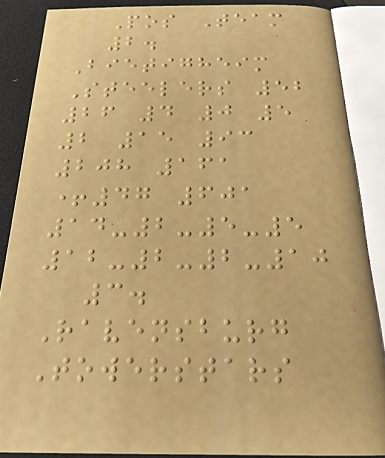Pos Team
2.
Bietigheim
Steelers 52
26 4 0 5
2 15 93
208 161
+47 601
14-2-5-5
12-2-2-10
3.
Ravensburg
Towerstars
